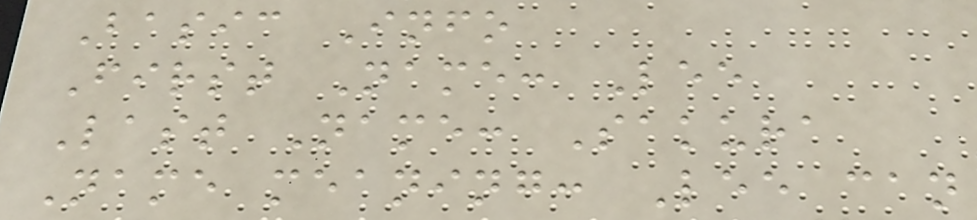Basic Info
First Name: Lee
Last Name: Sakura
Name meaning: Lee can
